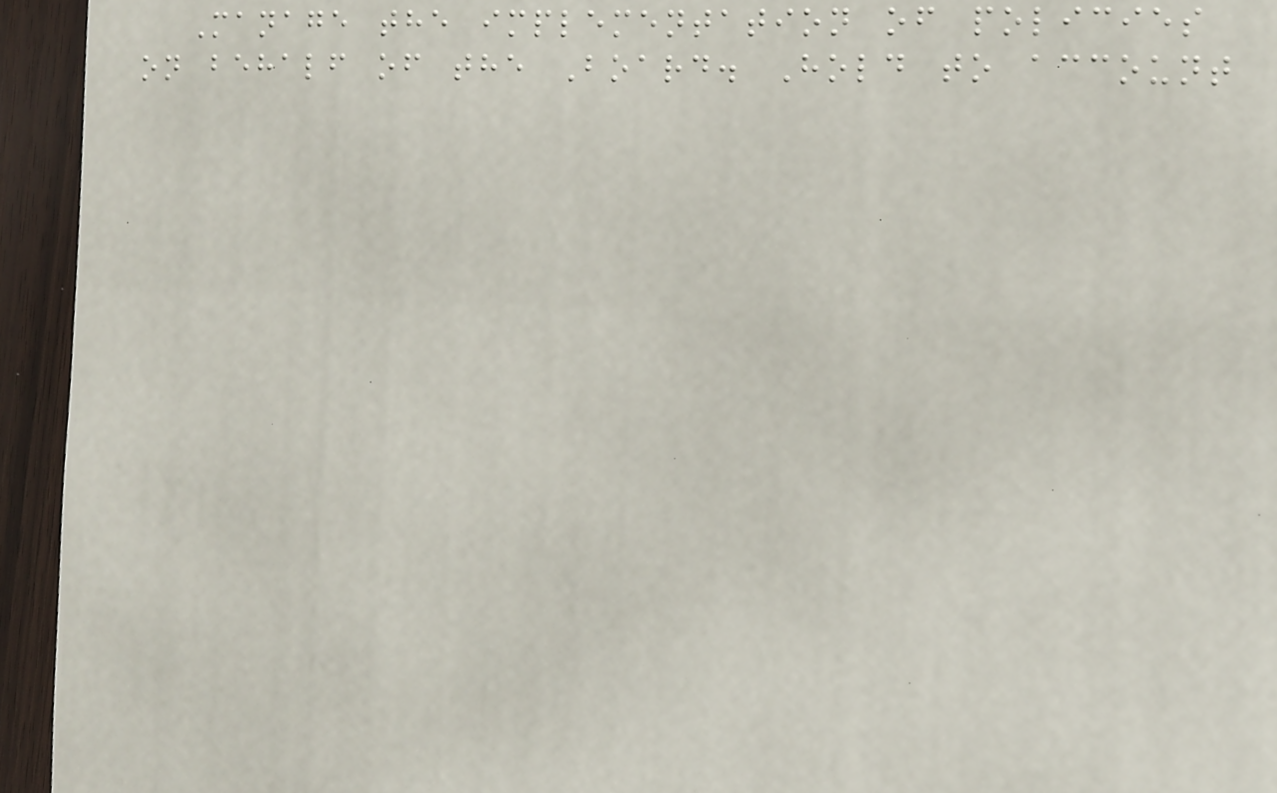Manage the implementation of policies
on behalf of the Board. Hold to account
